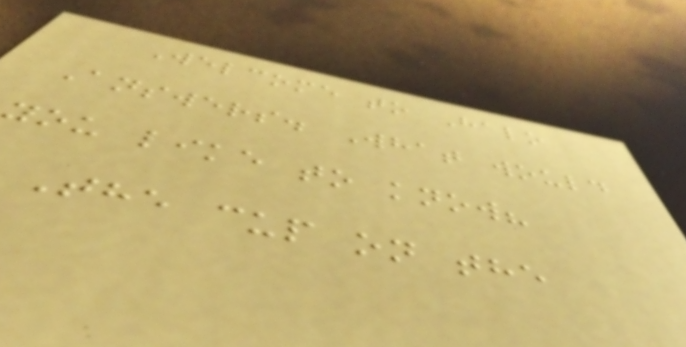Welcome to Halo
Answers. What would
you like to know?
The cup on the
